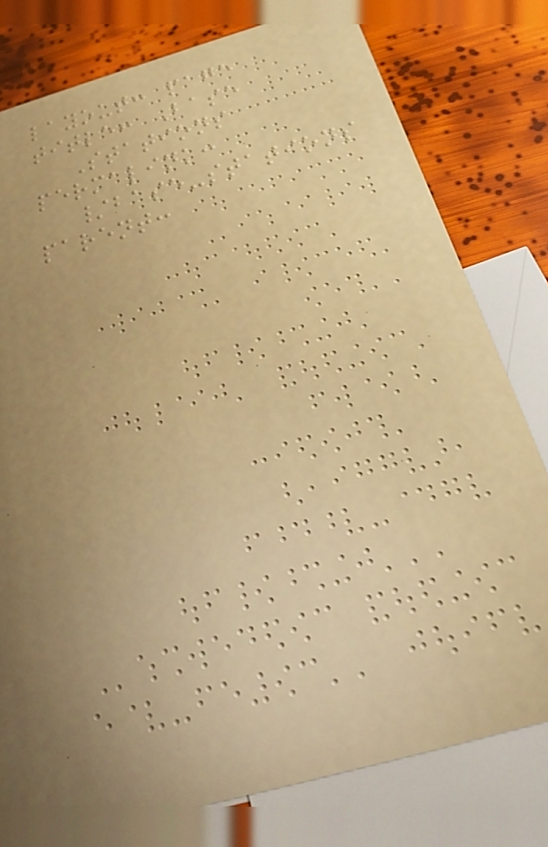layout: page
title: Base
Stations
permalink:
/base-stations
parent:
